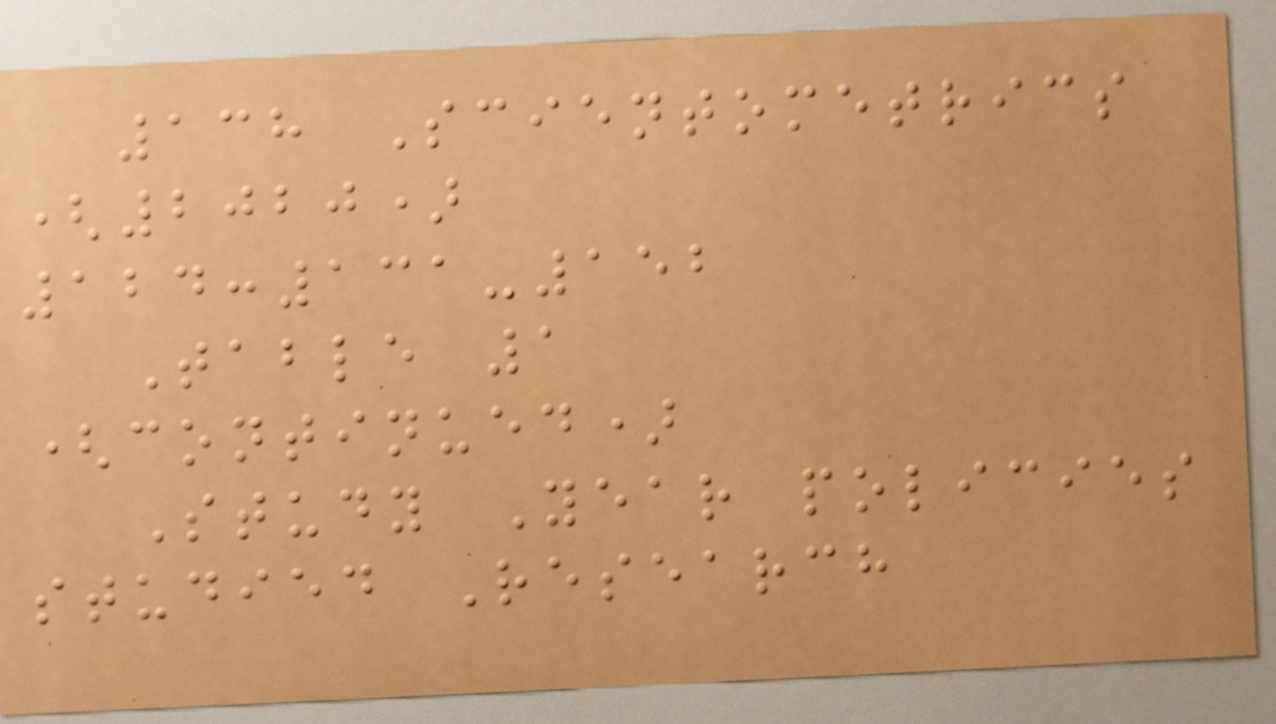138 Scientometrics
(2020)
124:131-152
Table 1
(continued)
Study Year policies
studied Research
